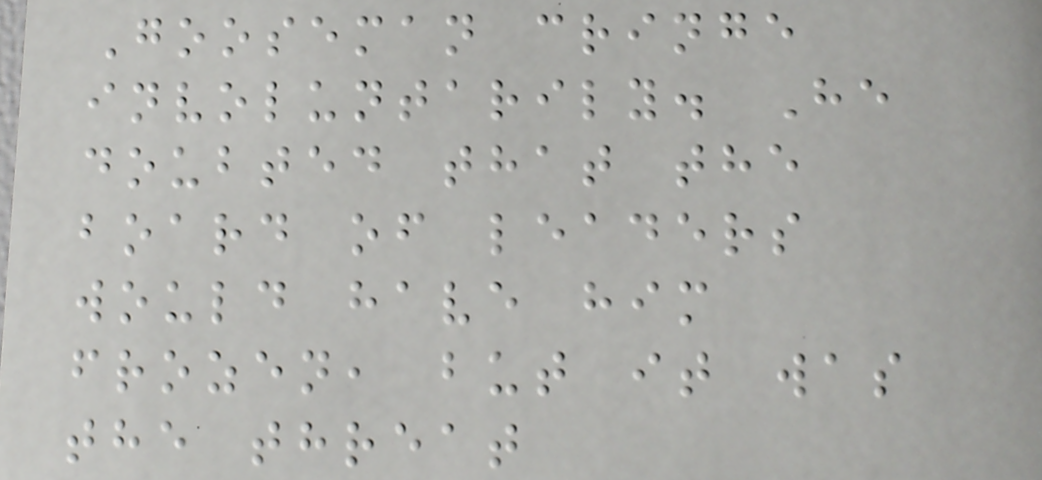Gooseman cringe
involuntarily. He
doubted that the
board of leaders
would have him
frozen, but it was
the threat
